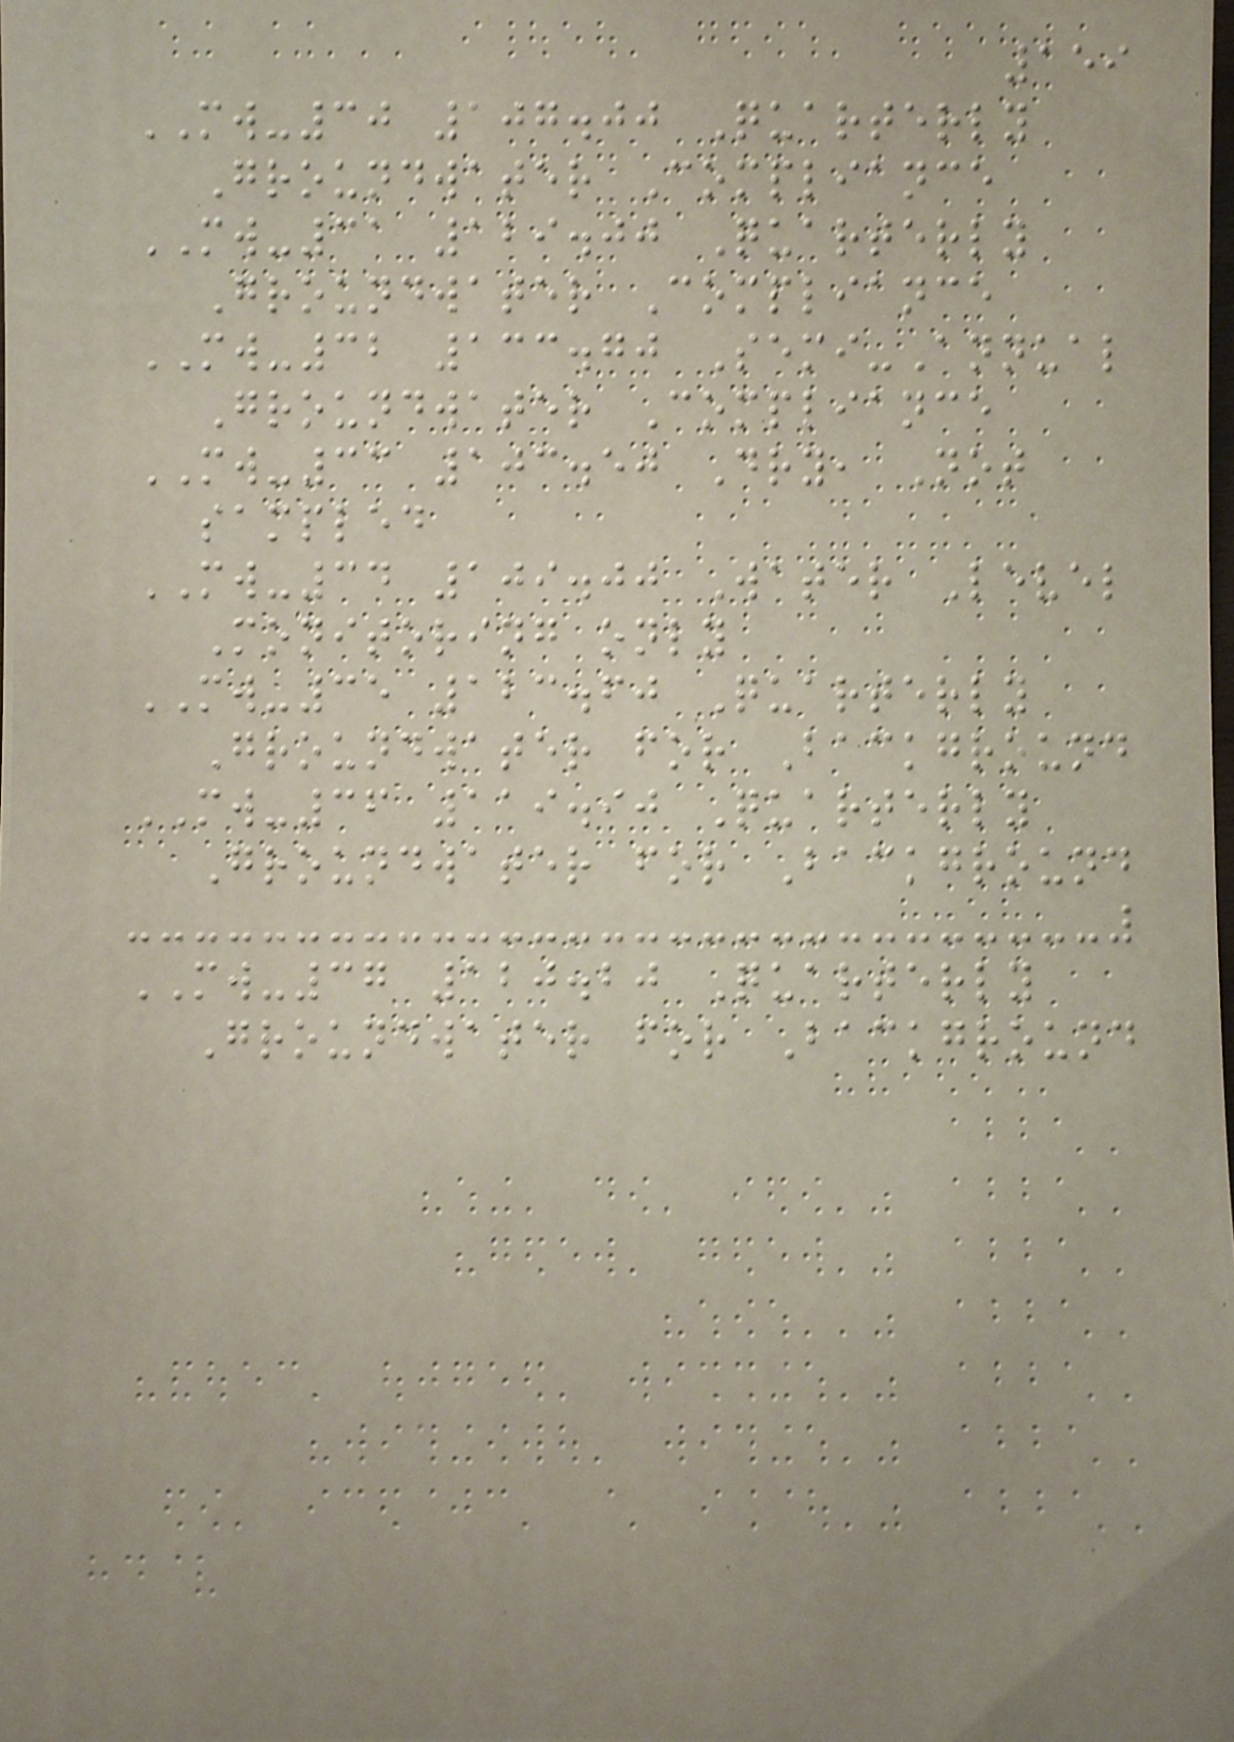159
MW-30 107.00 Quarterly
Groundwater Compliance
MW-31 129.00 Quarterly
Groundwater Compliance
MW-32 133.70 Semi-Annual
Groundwater Compliance
MW-33 103.50 Dry, Not
sampled
MW-34 109.00 Water Level
Monitoring only
MW-35 123.60 Quarterly
Groundwater for Background
MW-36 119.90 Quarterly
Groundwater for Background
MW-37 120.20 Quarterly
Groundwater for Background
